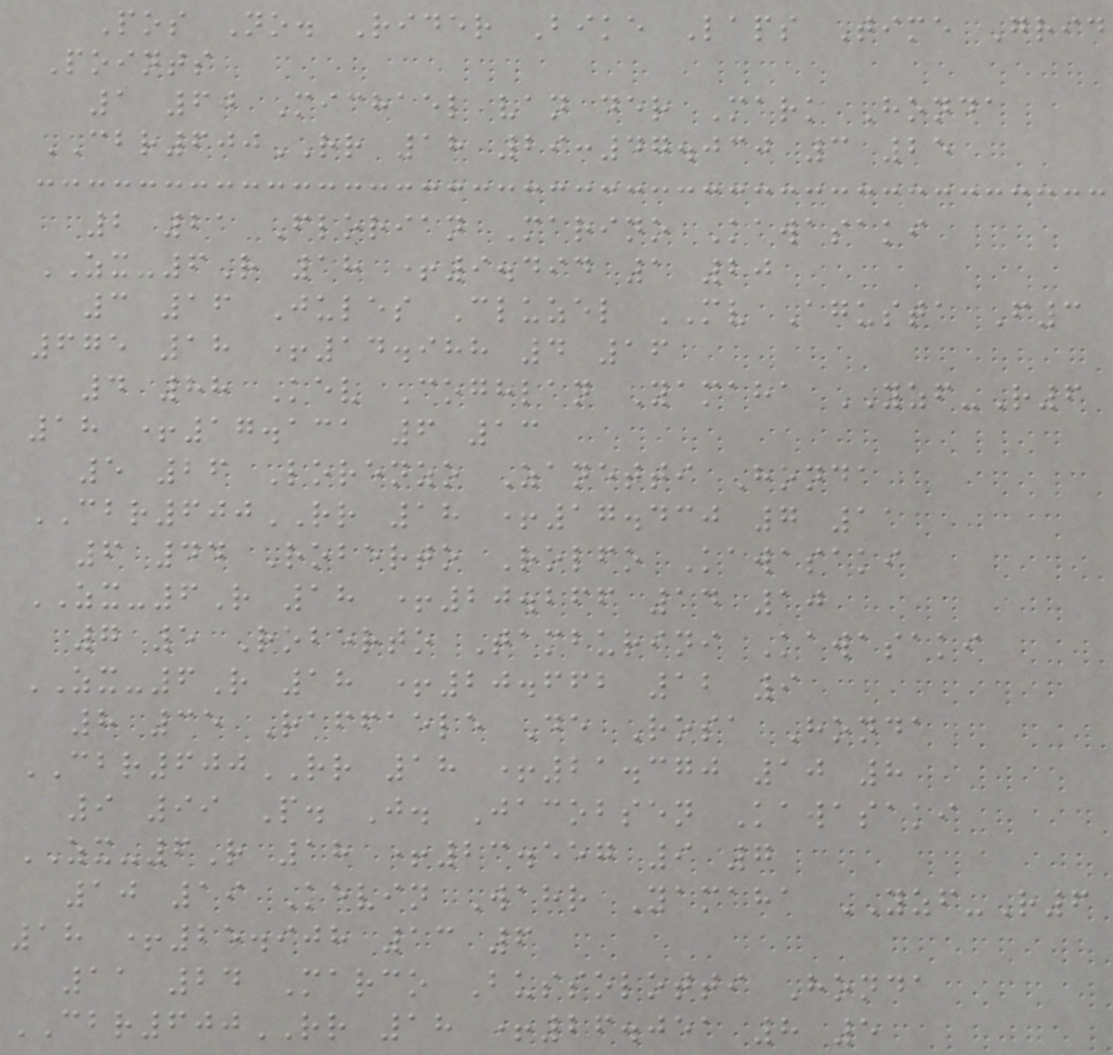Pos No. Rider Bike Laps Time Grid
Points
1 60 Michael van der Mark Honda
CBR600RR 18 29:47.030 3 25
2 21 Florian Marino Kawasaki
ZX-6R 18 +9.494 1 20
3 16 Jules Cluzel MV Agusta F3
675 18 +14.988 4 16
4 88 Kev Coghlan Yamaha YZF-R6
18 +17.131 6 13
5 26 Lorenzo Zanetti Honda
CBR600RR 18 +17.430 7 11
6 44 Roberto Rolfo Kawasaki
ZX-6R 18 +20.266 14 10
7 5 Roberto Tamburini Kawasaki
ZX-6R 18 +20.662 12 9
8 35 Raffaele De Rosa Honda
CBR600RR 18 +21.370 10 8
9 99 P. J. Jacobsen Kawasaki
ZX-6R 18 +23.557 9 7
10 19 Kevin Wahr Yamaha YZF-R6
18 +25.908 13 6
11 24 Marco Bussolotti Honda
CBR600RR 18 +26.051 8 5
